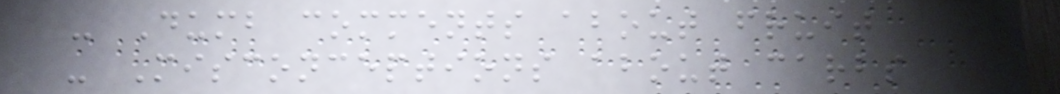- Dumb comments about fruit
- Misconceptions about carbs
